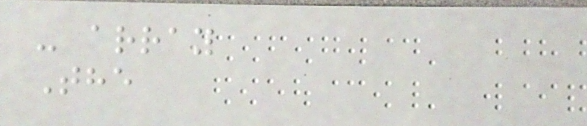- array
The
